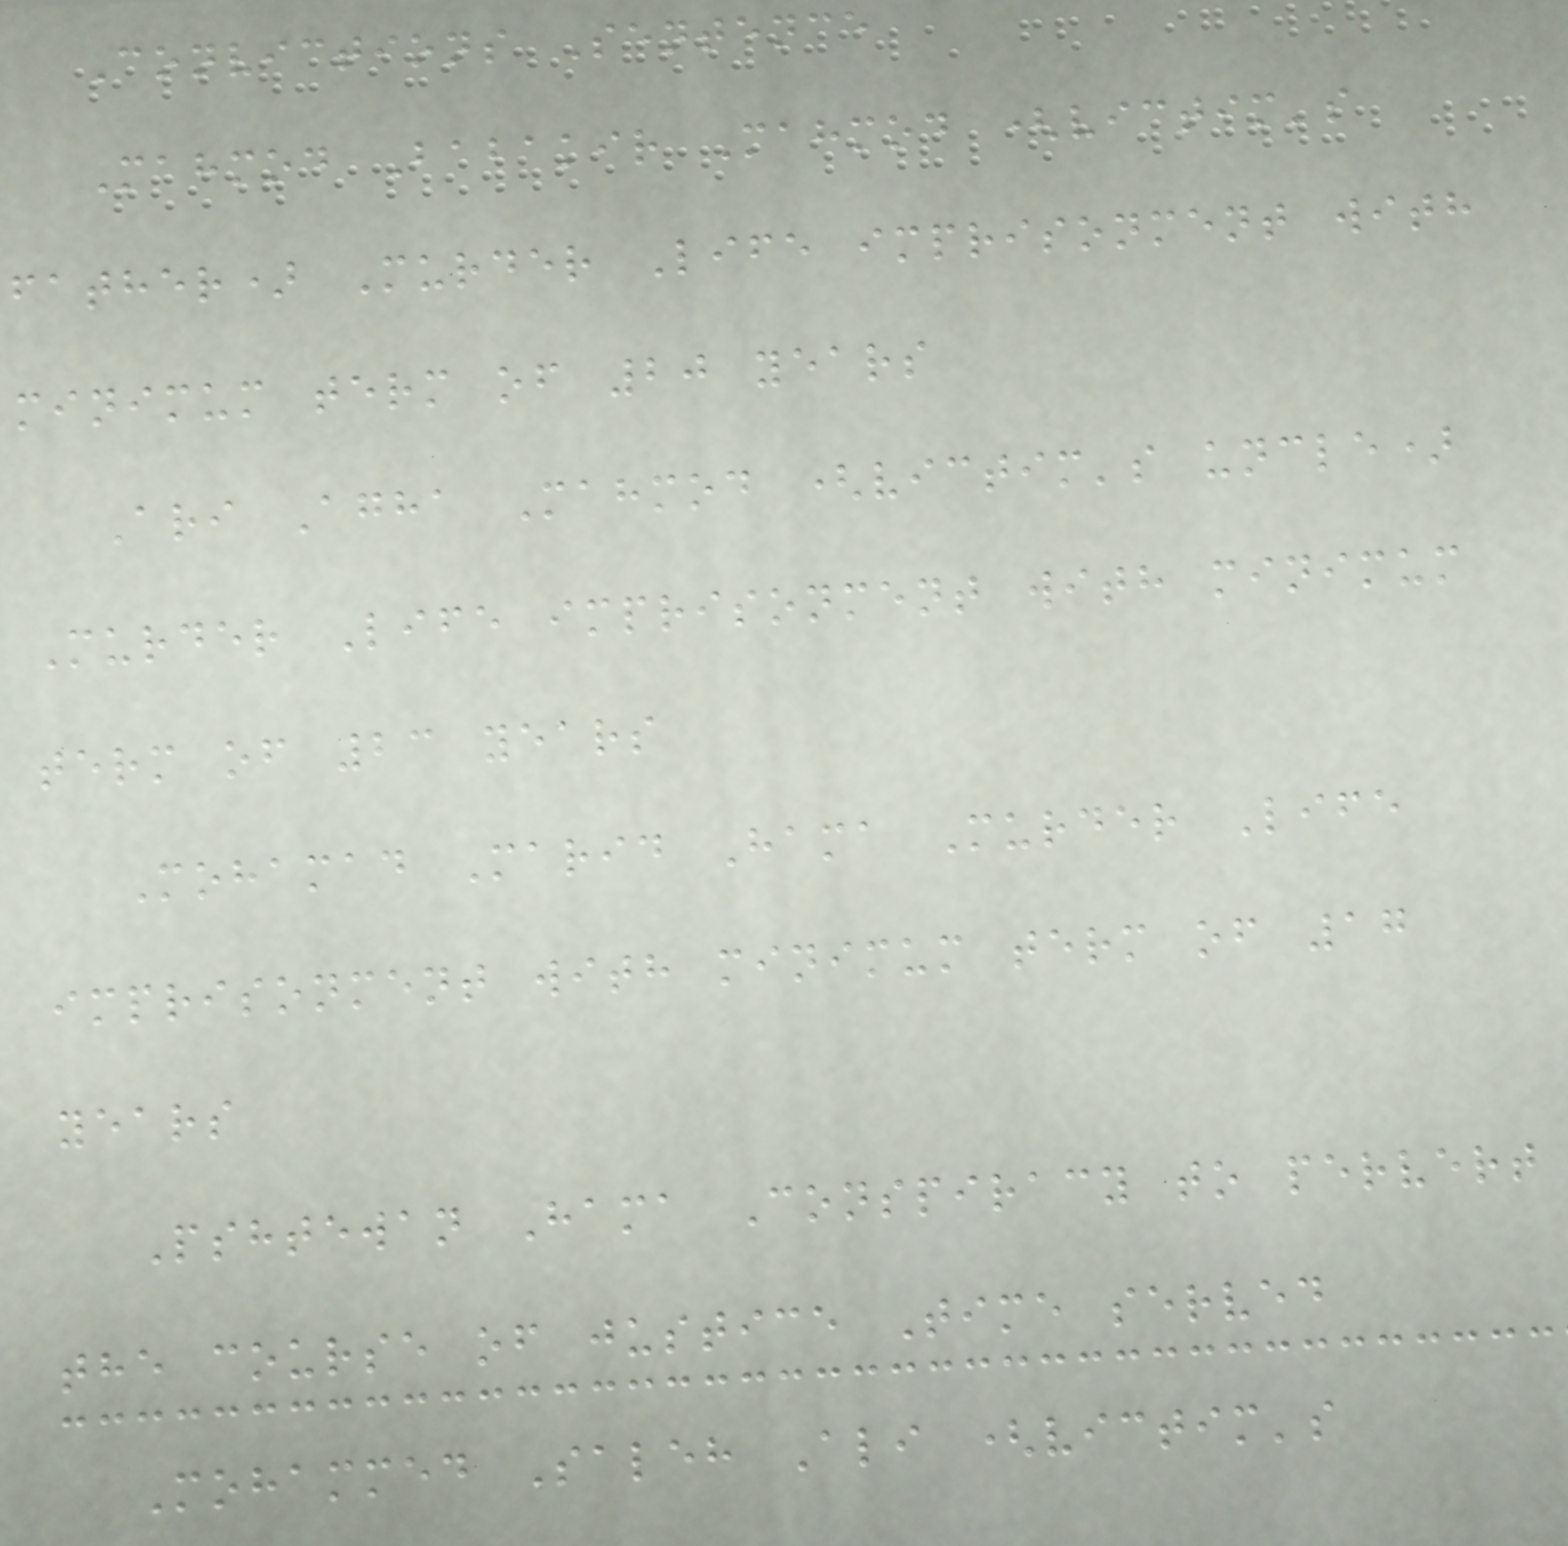Convictions Sentence
Mahmod Babakir Mahmod (victim's
father) Murder Life imprisonment with
minimum term of 20 years
Ari Agha Mahmod (victim's uncle)
Murder Life imprisonment with minimum
term of 23 years
Mohamad Marid Hama Murder Life
imprisonment with minimum term of 17
years
Pshtewan Hama Conspiracy to pervert
the course of justice Time served
Mohammed Saleh Ali (victim's
